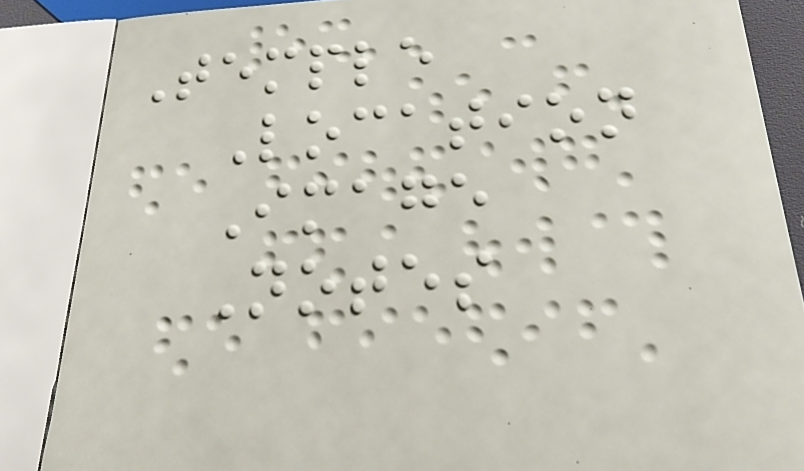Temple
Location
Image
Notes
